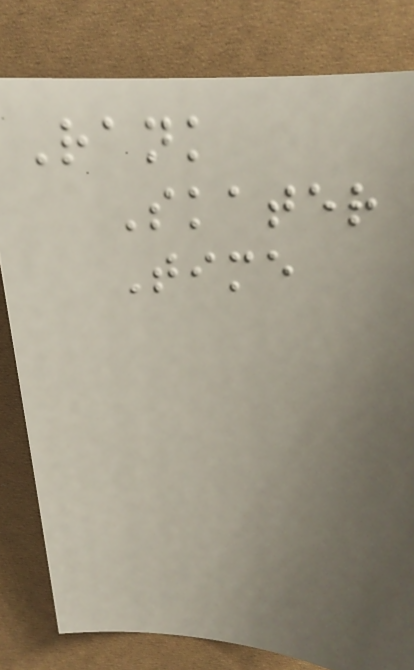Rank
Skater
Time
